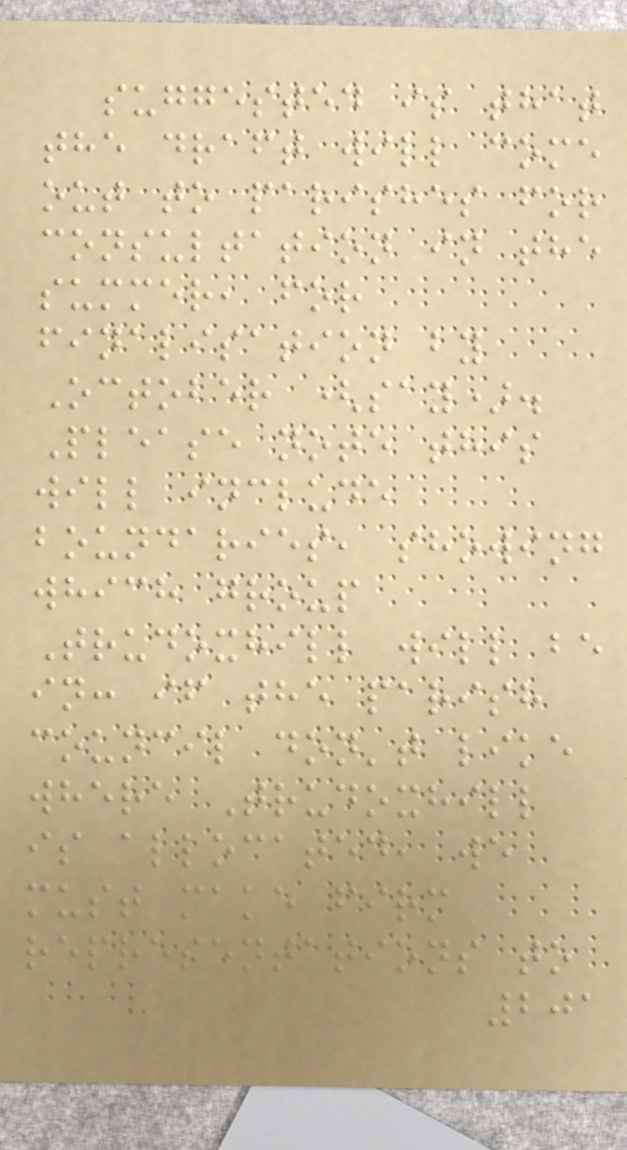suggested is that
the draft will come
out to parishes for
consultation in the
summer, for
finalisation by
October (say).
Please note this
will include
boundaries, showing
which group
Trudoxhill will be
in: if the parish
council don't like
where Trudoxhill
is allocated, we
must make firm
representations to
201
